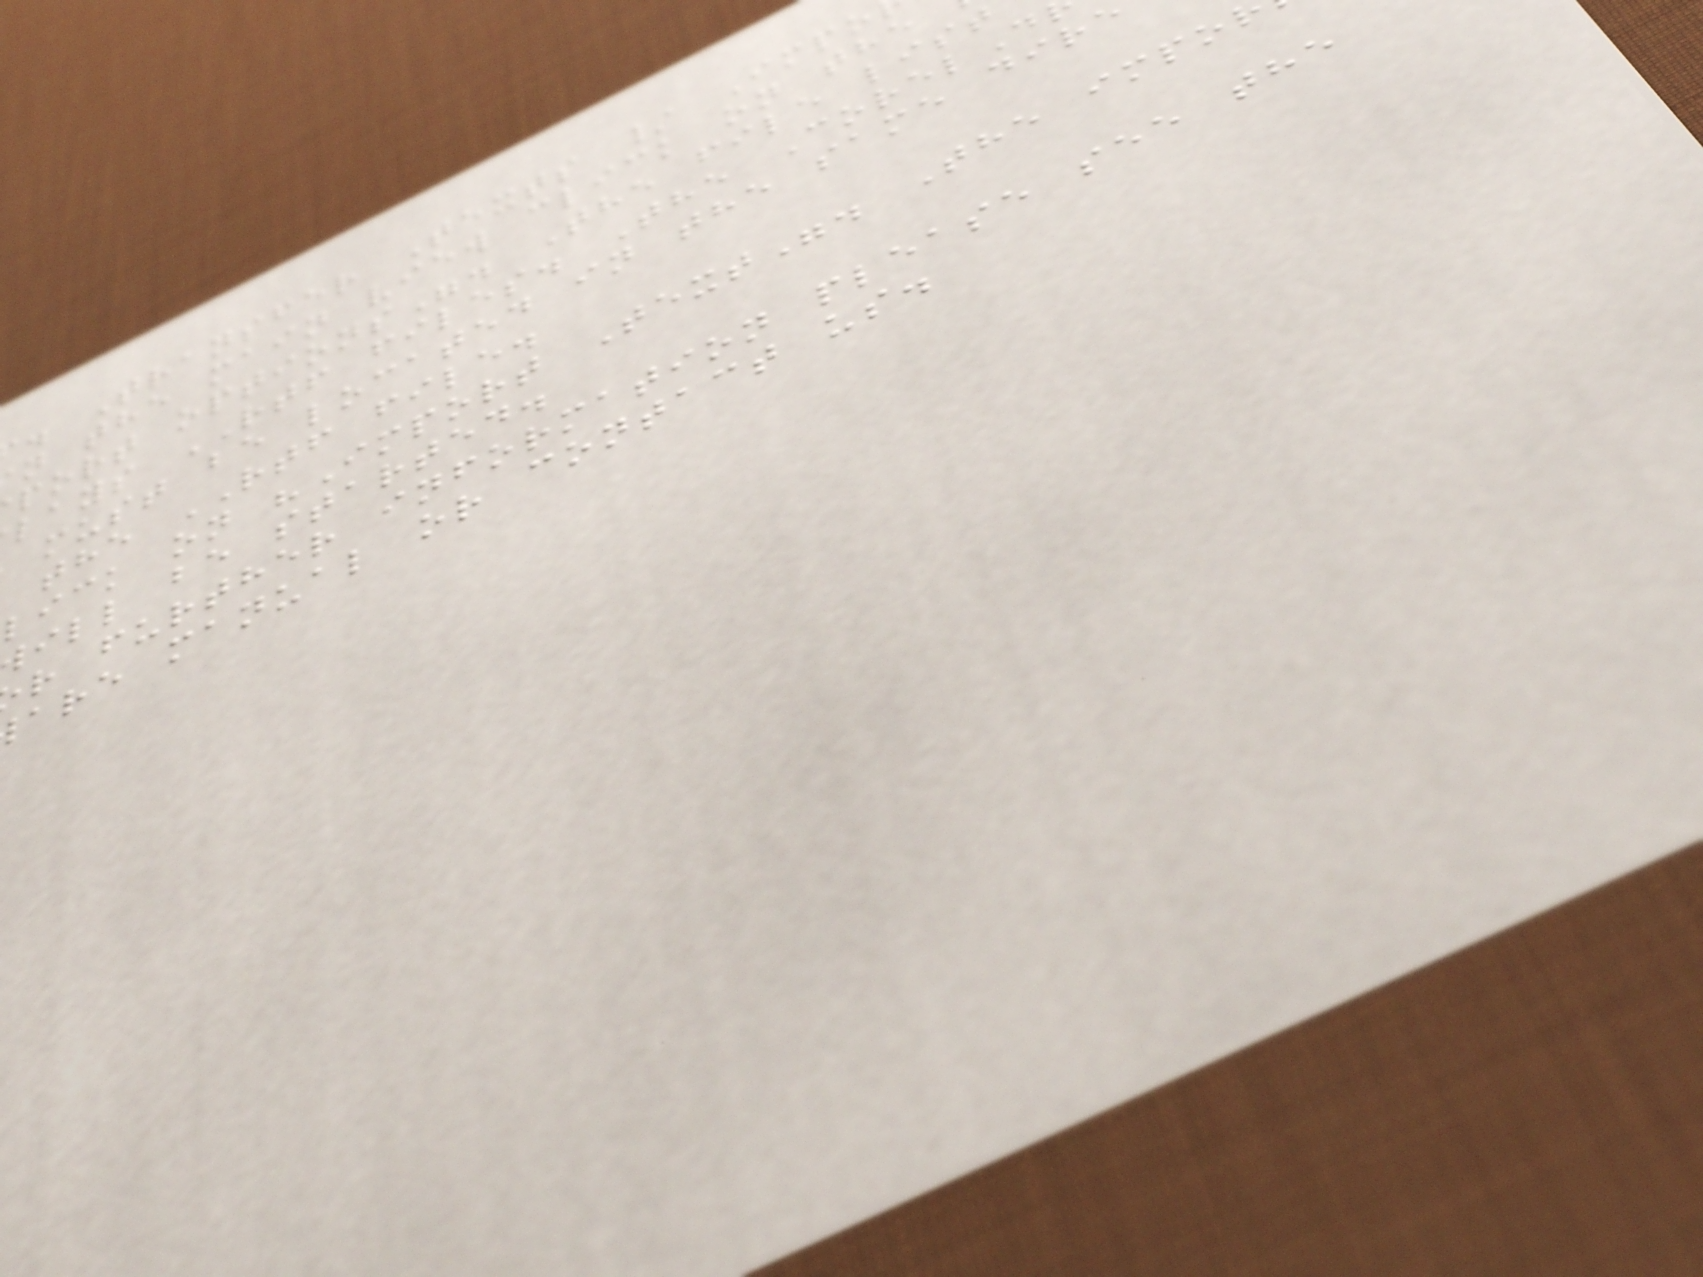. Transfer Texts / Impo
n the main view click on the
port options". The file list
lays RTF files. The CorelD
must be located in the same dire
the RTF file.
lick on "Import Text". The impo
ill be started.
r further information please see the
are manual or contact us.
